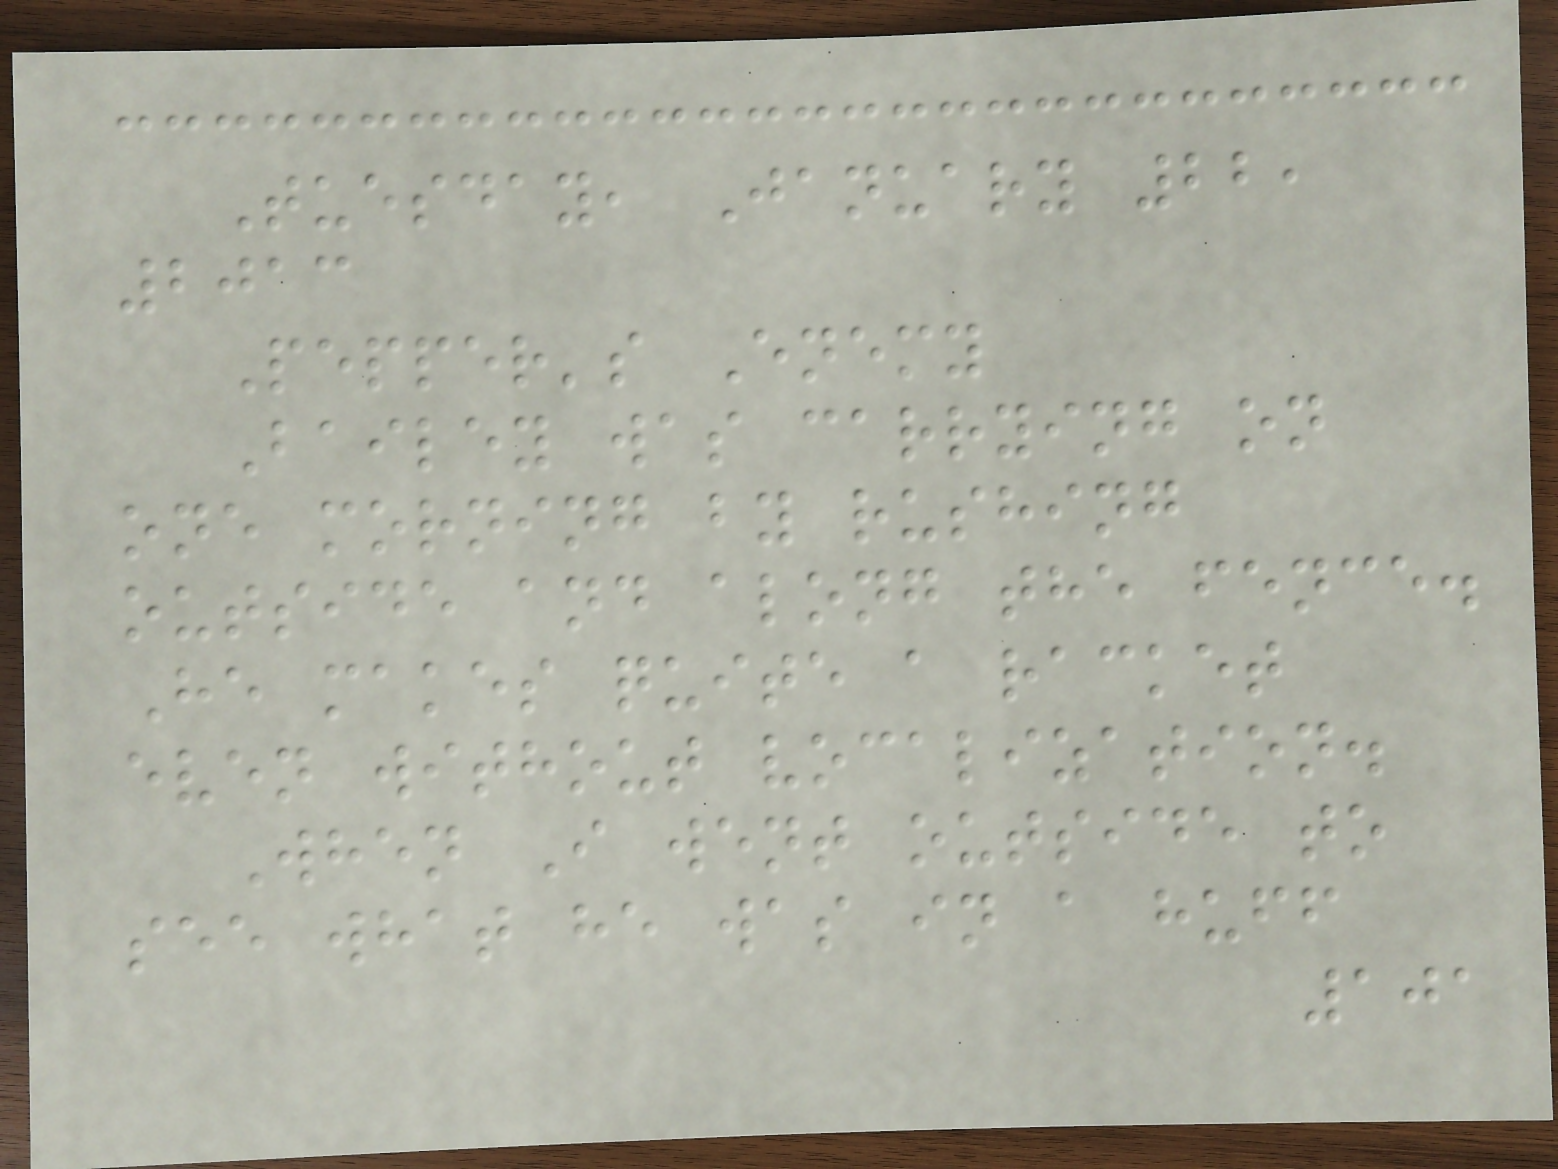Tuesday, January 22,
2013
Pepper's Enemy
Bailey was carrying on
one morning by rushing
outside and along the fence.
He makes quite a racket
even without vocalization.
When I went outside to
see what he was in a huff
101
